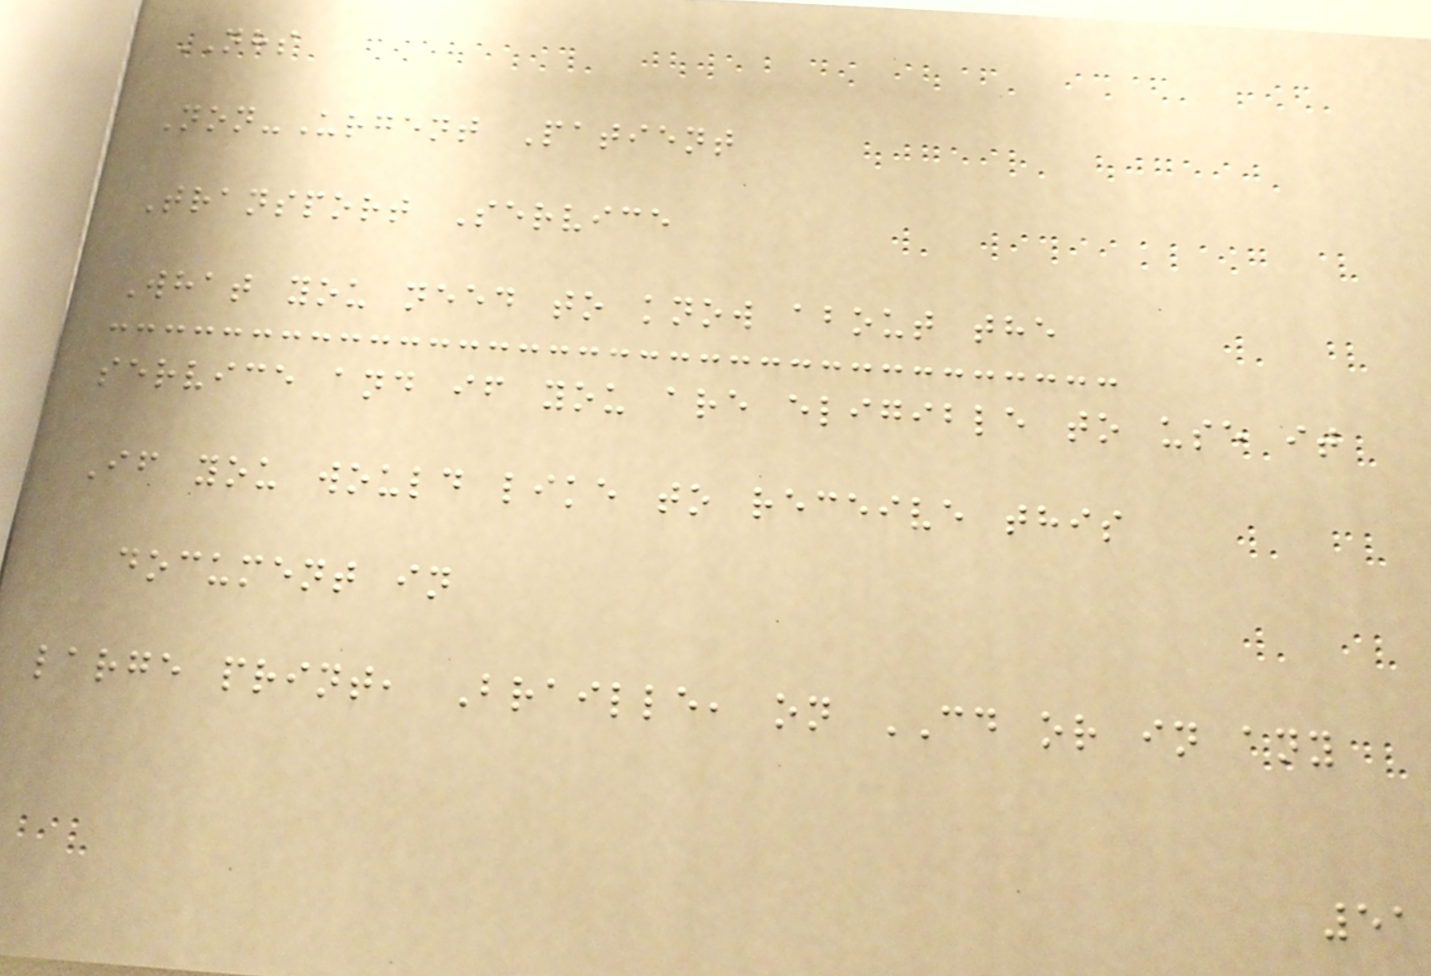NHS
Non-Urgent Patient
Transport Service
What you need to know about the
service and if you are eligible to use it
If you would like to receive this
document in
large print, Braille, on CD or in any
51
